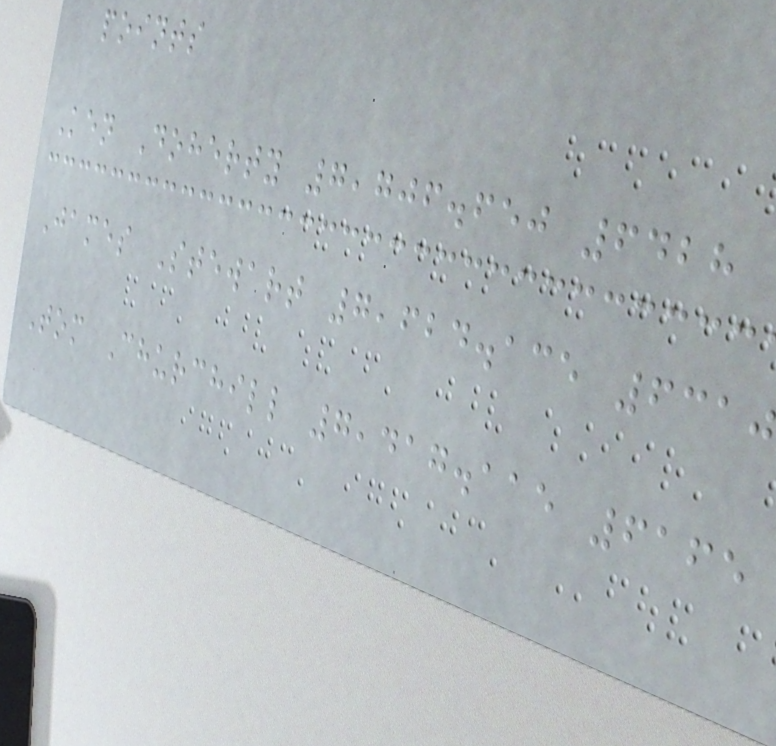points
Ken Doherty 7,706.650 6428
James Stewart 7,624.135 6310
Tom Churchill 7,417.115 6165
